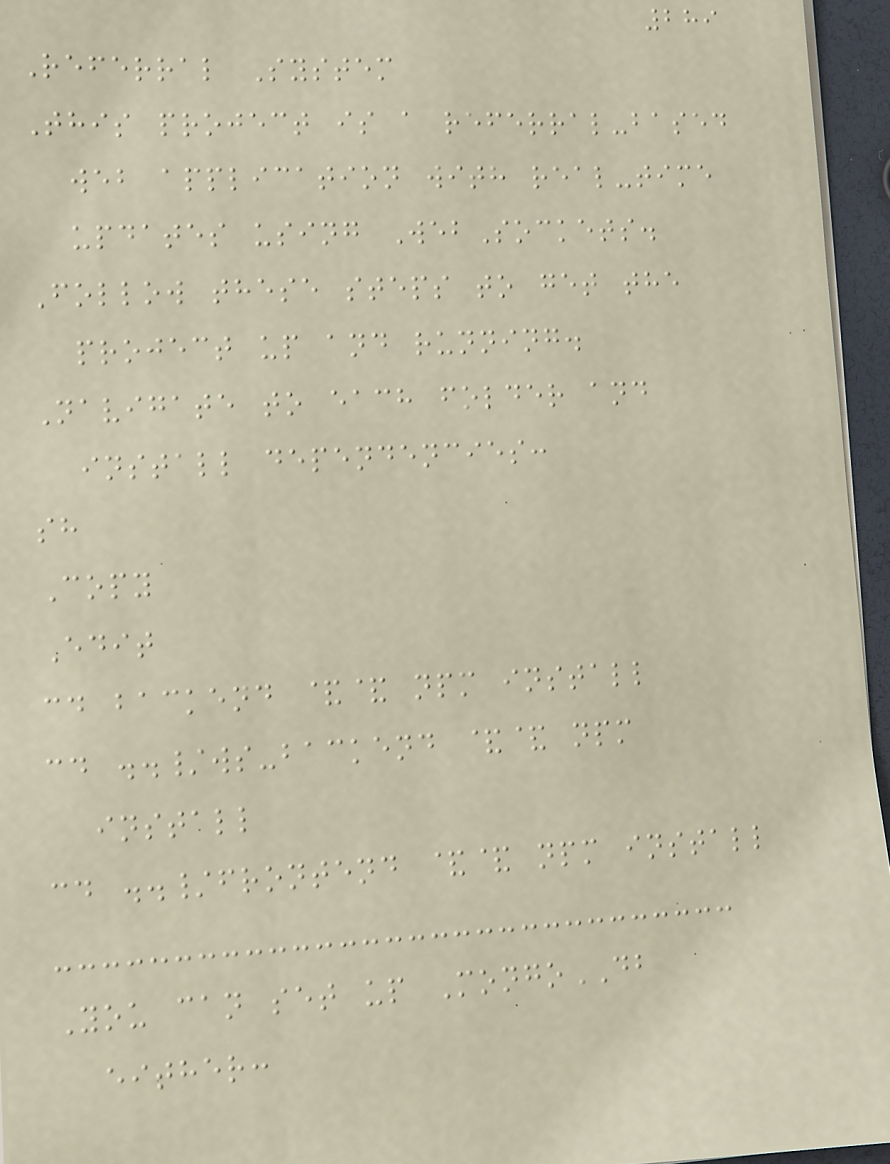289
Referral System
This project is a referral-based
web application with real-time
updates using WebSockets.
Follow these steps to get the
project up and running.
Navigate to each folder and
install dependencies:
sh
Copy
Edit
cd backend && npm install
cd ../ws-backend && npm
install
cd ../frontend && npm install
You can set up MongoDB
either:
